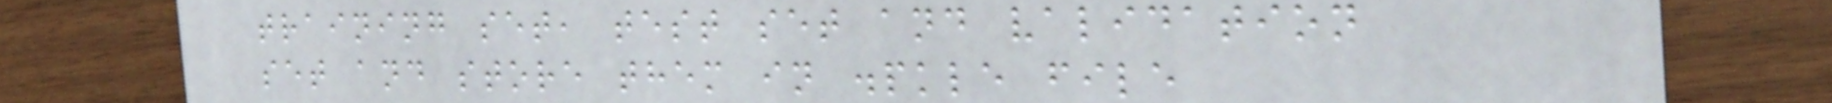training set, test set and validation
set and store them in .pkle file
